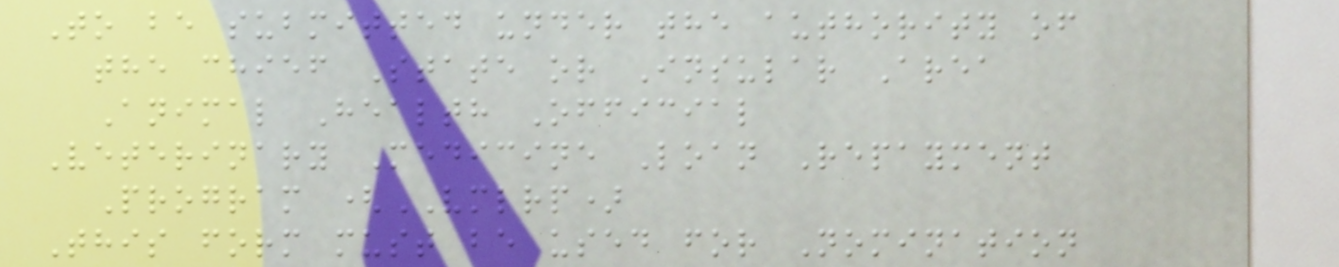To be submitted under the authority of
the chief State or Insular Area
Animal Health Official
Veterinary Medicine Loan Repayment
Program (VMLRP)
This form must be used for Nomination
